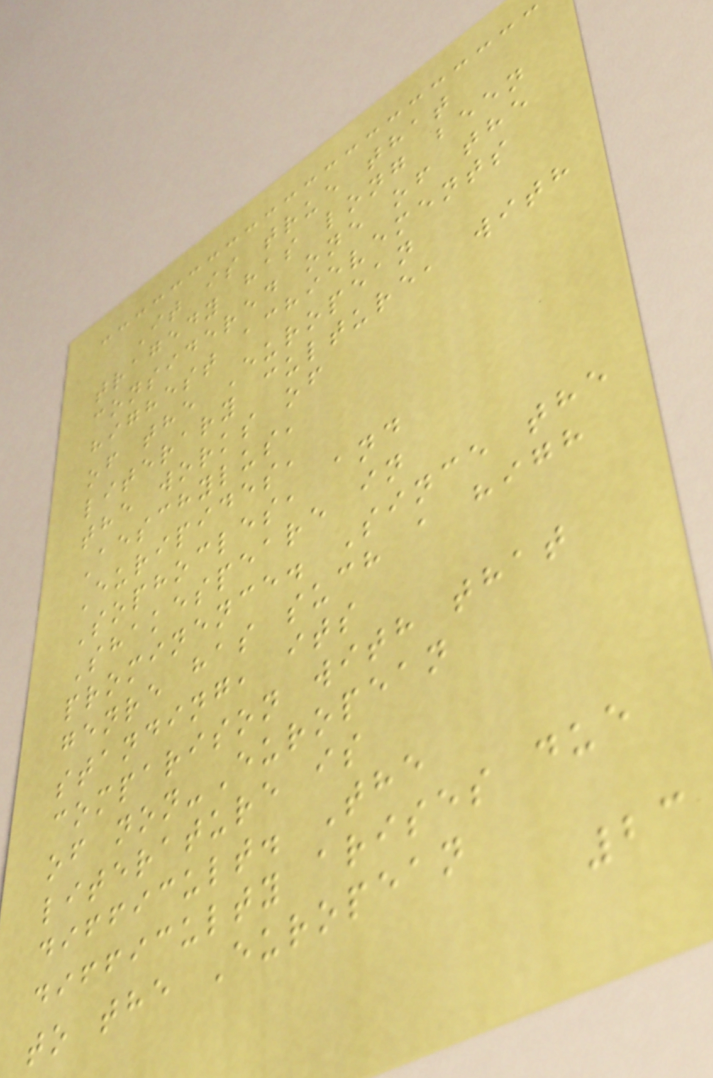It is true that
tragedy has long been
considered one of the
highest achievements
of the European
literary culture, with
the works of
Aeschylus,
Euripides,
Sophocles, and
Shakespeare in
prominence. Since the
genre has such a high
standing, its
comparison with that
of non-European
literature is
difficult. The
difficulty arises due
to the European
23
